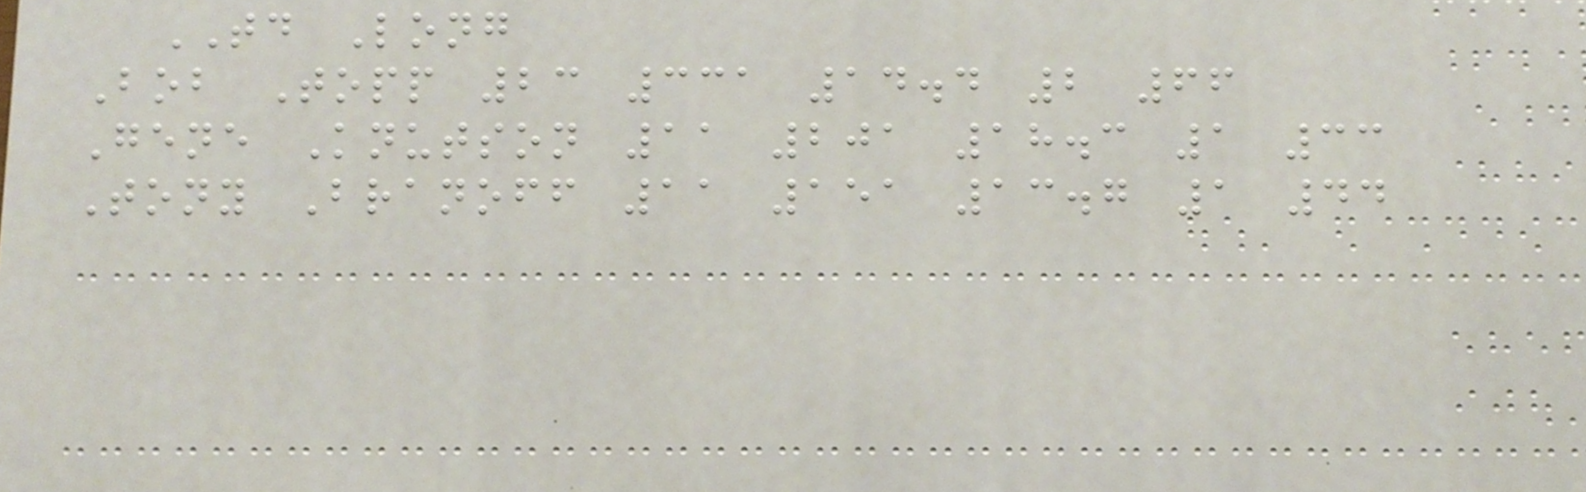TD Long
Bob Topp 23 331 14.4 2 66
Gene Knutson 11 201 18.3 1 33
Tony Branoff 11 151 13.7 1 44
